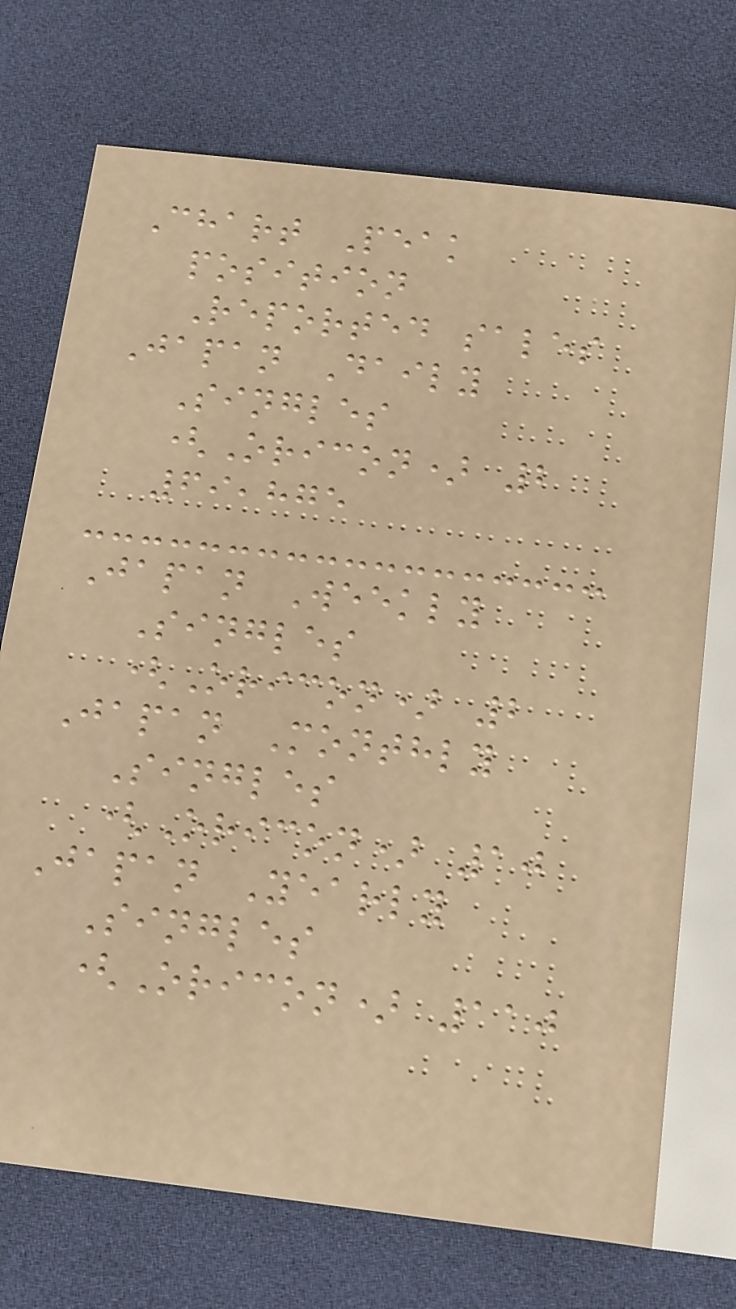Chart Peak
position
Reported sales
Japan Daily
Singles
(Oricon) 2
69,875
Japan Weekly
Singles
(Oricon) 2
Japan Monthly
Singles
(Oricon) 10
Japan Yearly
Singles
(Oricon) 110
